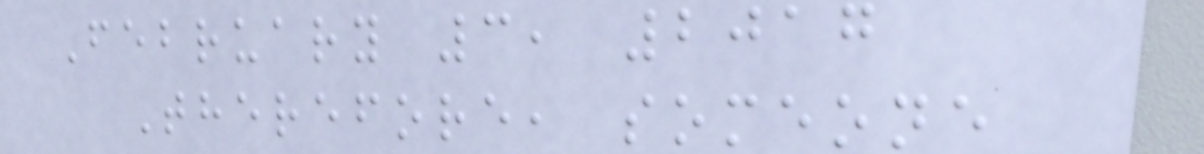February 3, 2017
Therefore, someone
